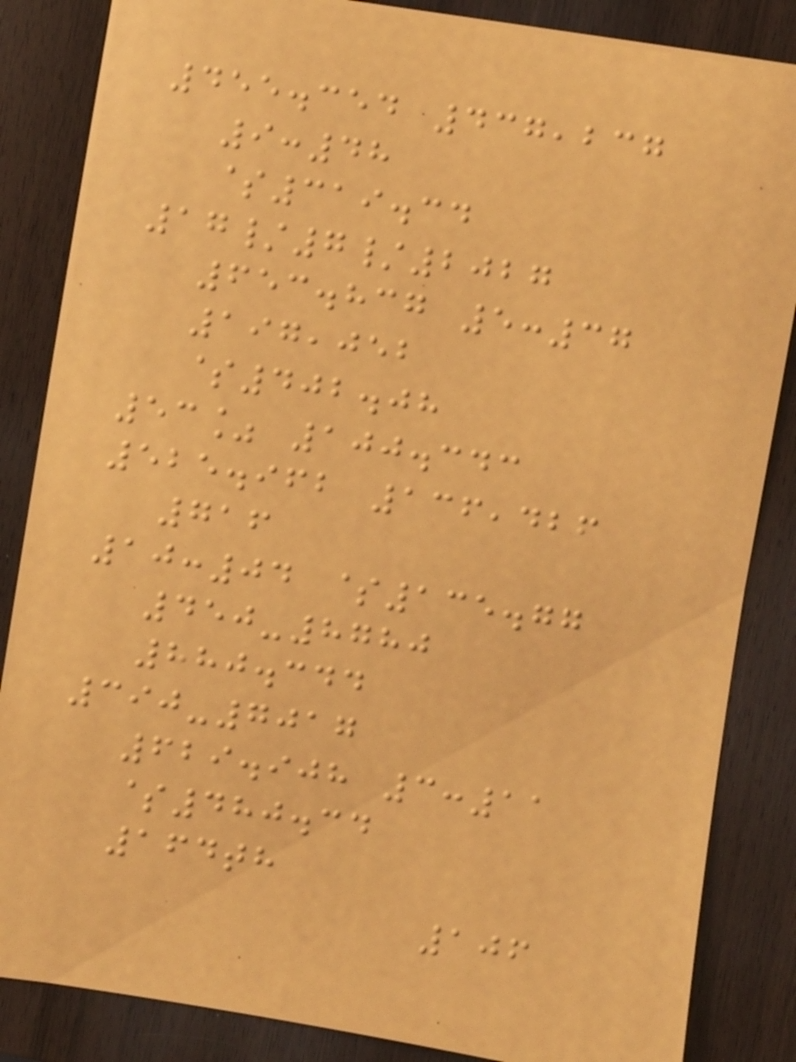455.354 437,237
9:48
$319.34
17/7/2027
653.837 5:37
197,052
$402.08
53% 100.343
525.962 136,426
716
10:04 $135.77
450-8780
880.344
390-7017
629.908 3:11
$480.34
164th
106
